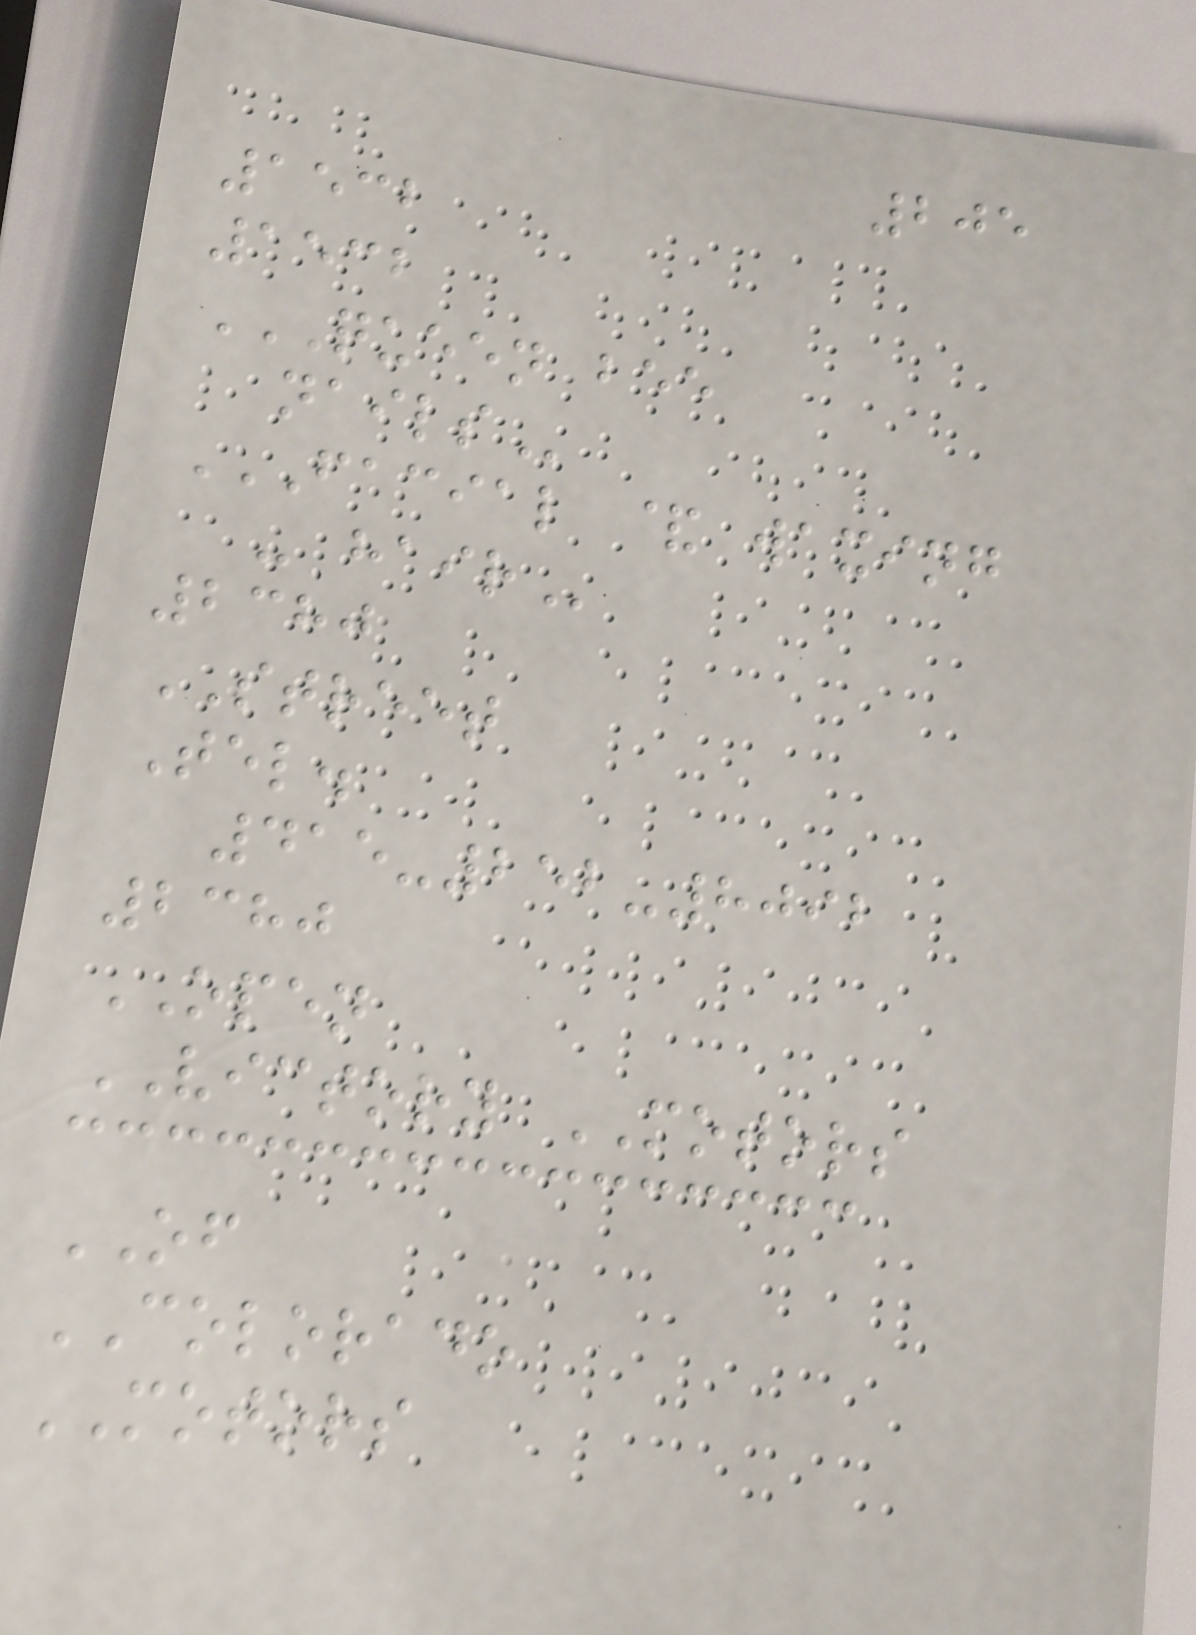205
1532
1532
QUEEN BEE
NAILS
FACIAL & WAXING
- HAIR
2380
STREET
Tel.
415-252-8092
2380
OPEN
VICTORY MOTORS
OF
COLORADO
MOTORS
